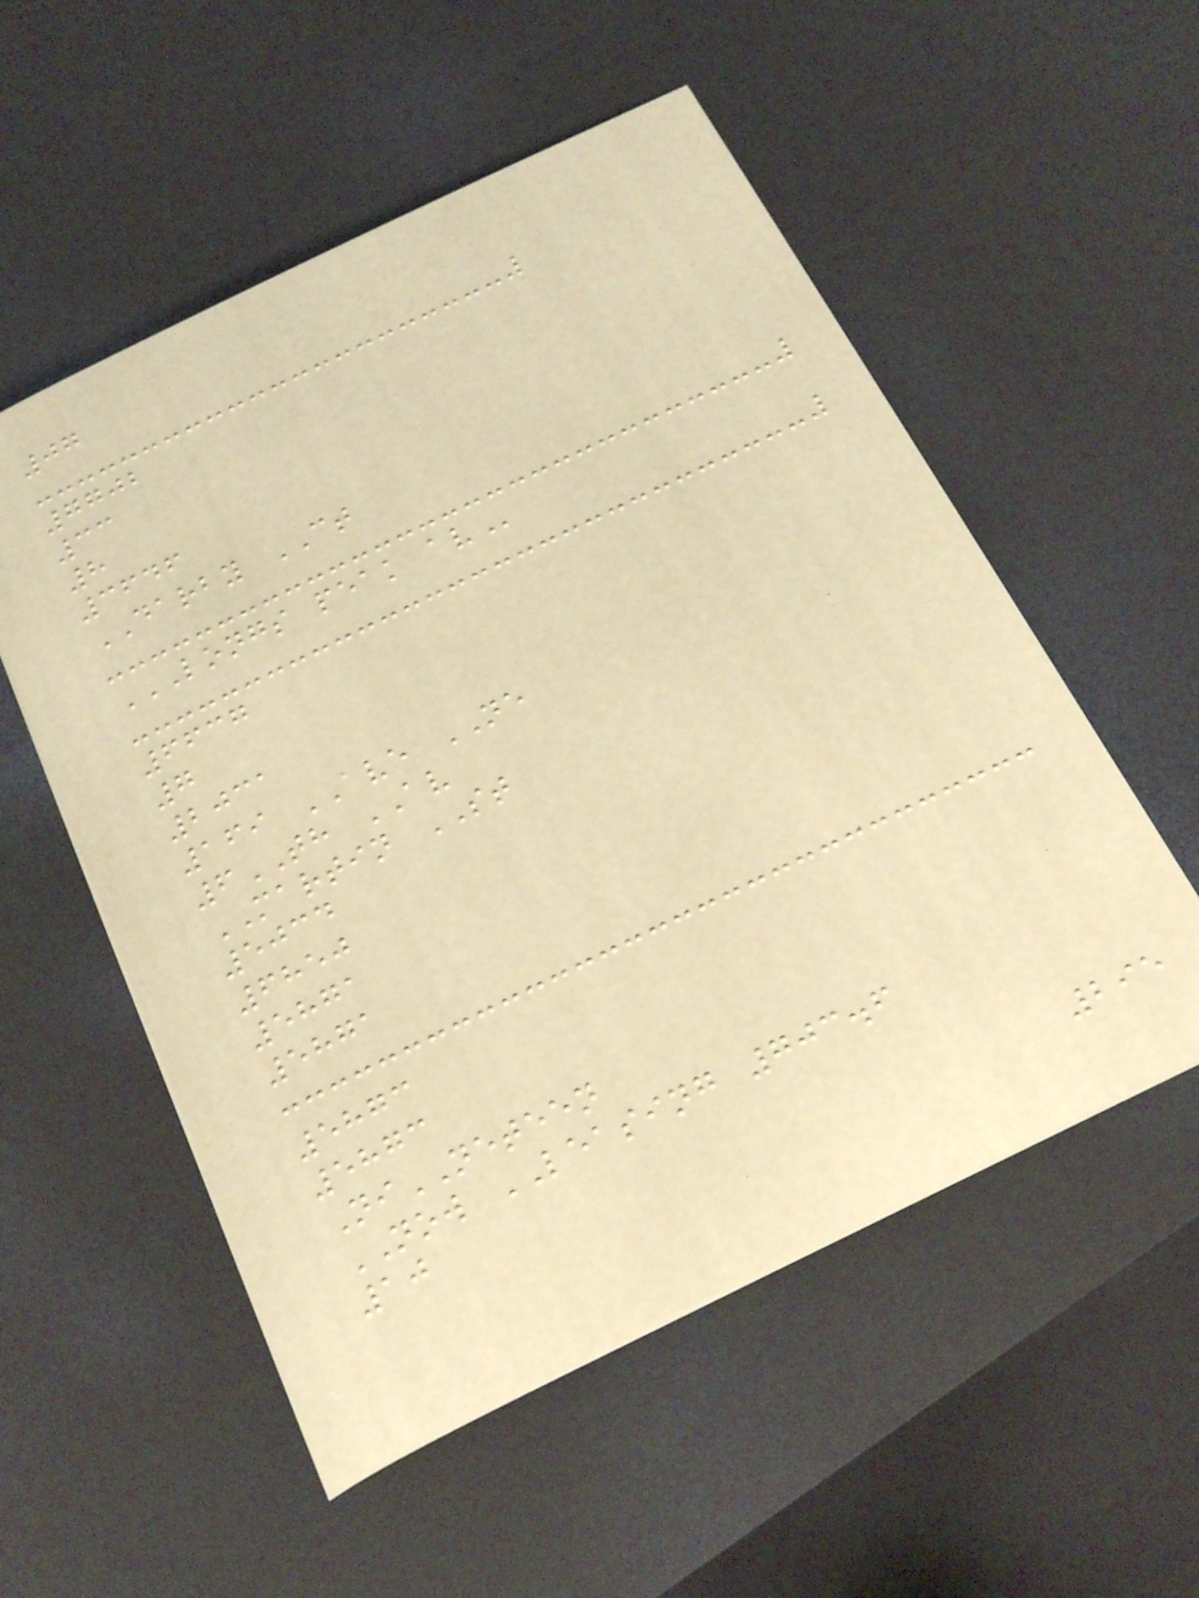07
7702
33
8
3646
DARBY CT
LONGS PEAK AV
6637
7
2031
169 AVE NE
6TH AV
MARTIN ST
5034
6850
5871
5871
5873
5873
NiNETEEN
NOW LEASING 703.6
10
295
